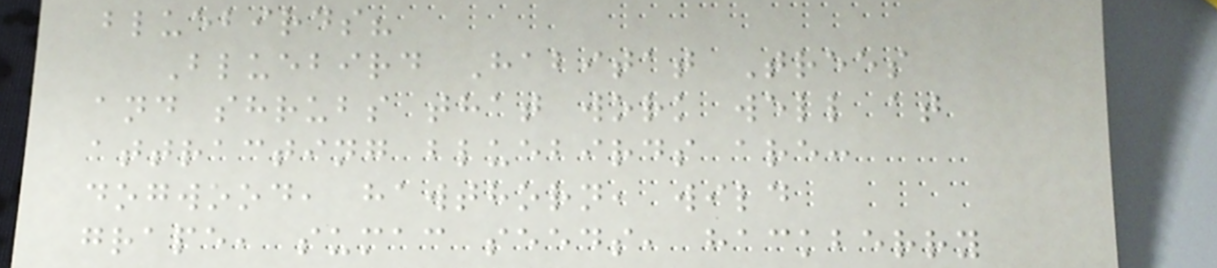bluebirds?
Bluebird Habitat Trees
and shrubs that work well at
attracting bluebirds are:
dogwood, hawthorn, wild
grape, sumac seeds, hackberry
